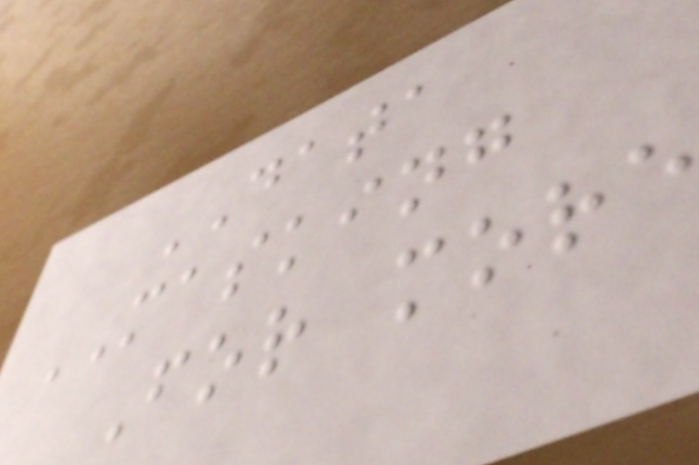DATA
MASKING
For more
